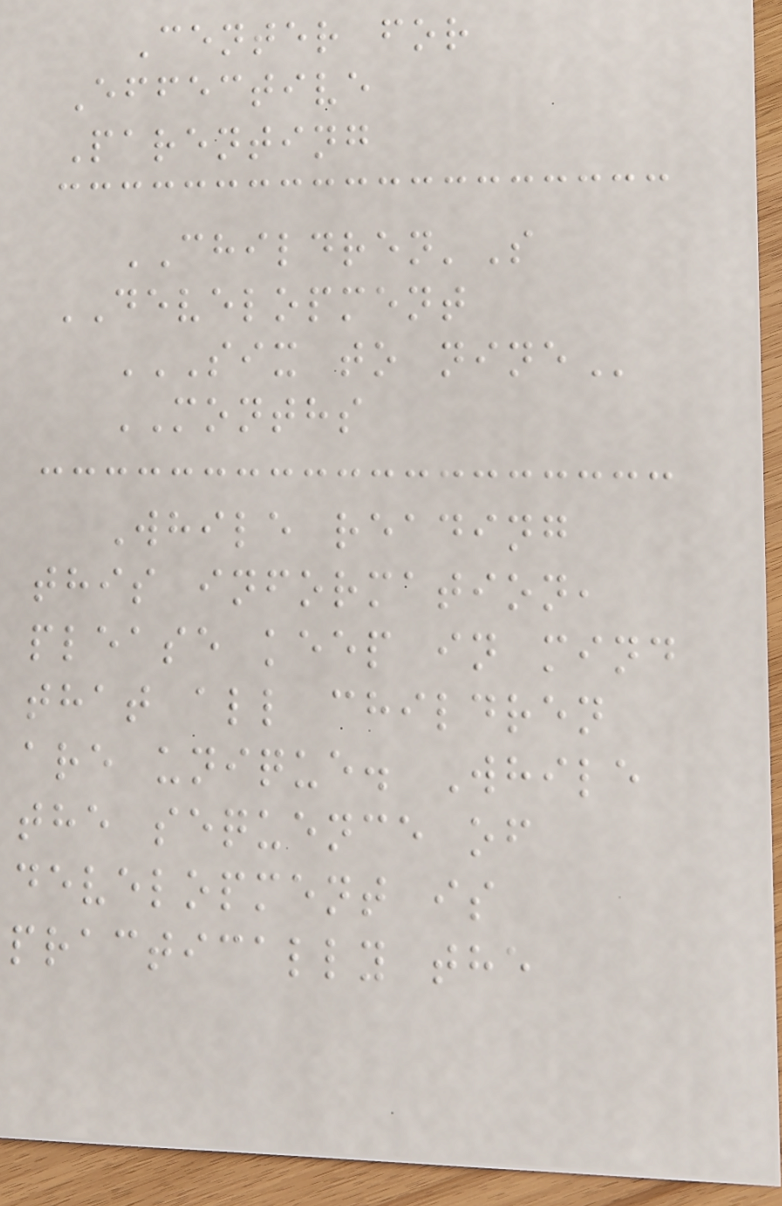Center for
Effective
Parenting
CHILDREN'S
DEVELOPMENT
SIX TO NINE
MONTHS
While reading
this information,
please keep in mind
that all children
are unique. While
the sequence of
development is
practically the
